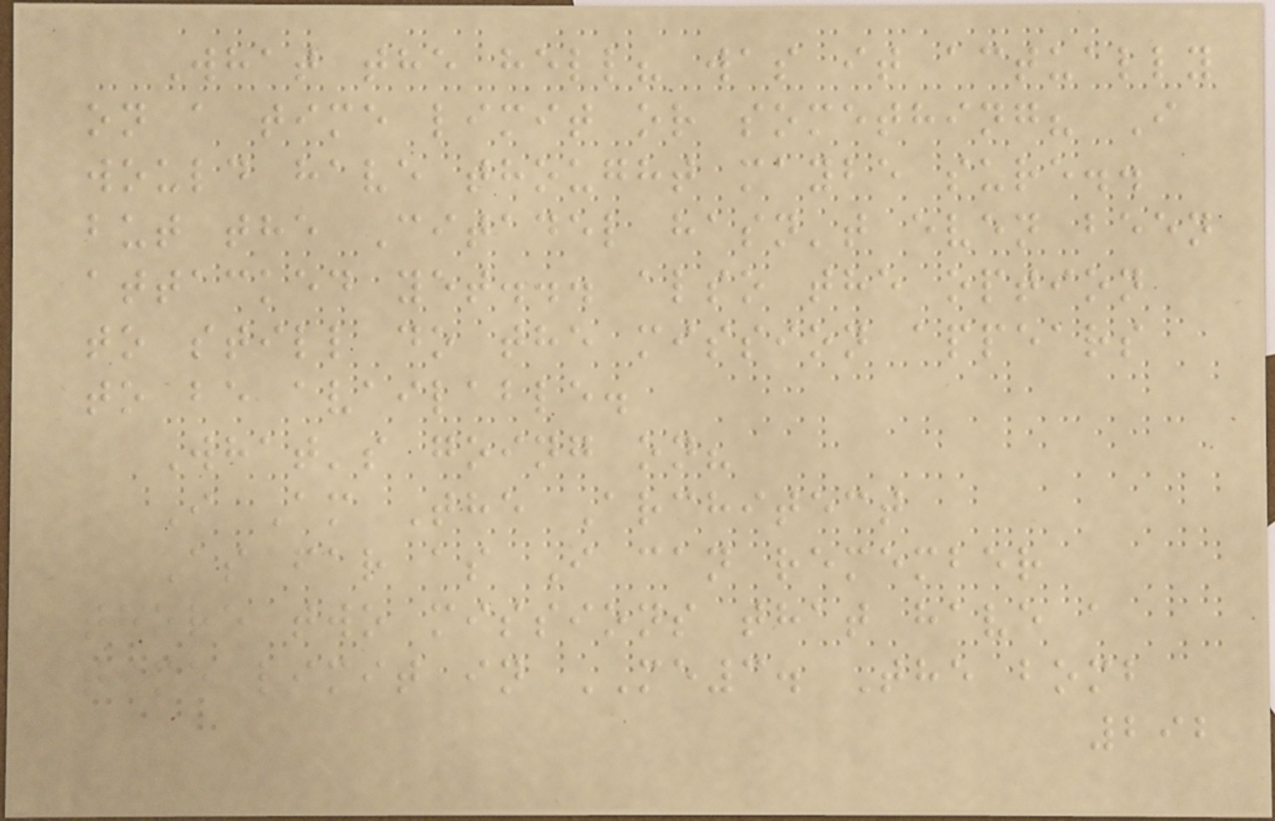What the hell? was it actually
on a time limit or something? I
would have thought maybe sure..
but the Citadel hasn't even been
attacked yet... also the option
to still do the mission appears
to be available.
What's going on?
I Am The Architect
As far as I can remember
there two missions that have a
time limit in ME3. The bomb
292
